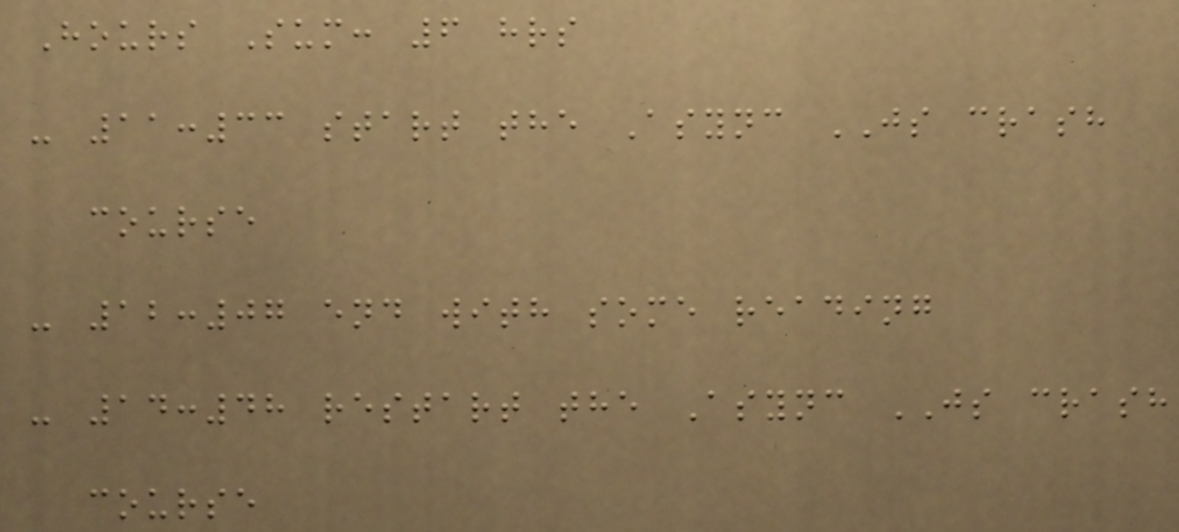Hours Sum: 6 hrs
- 11:33 start the Async JS crash
course
- 12:07 end with some reading
- 14:48 restart the Async JS crash
course
